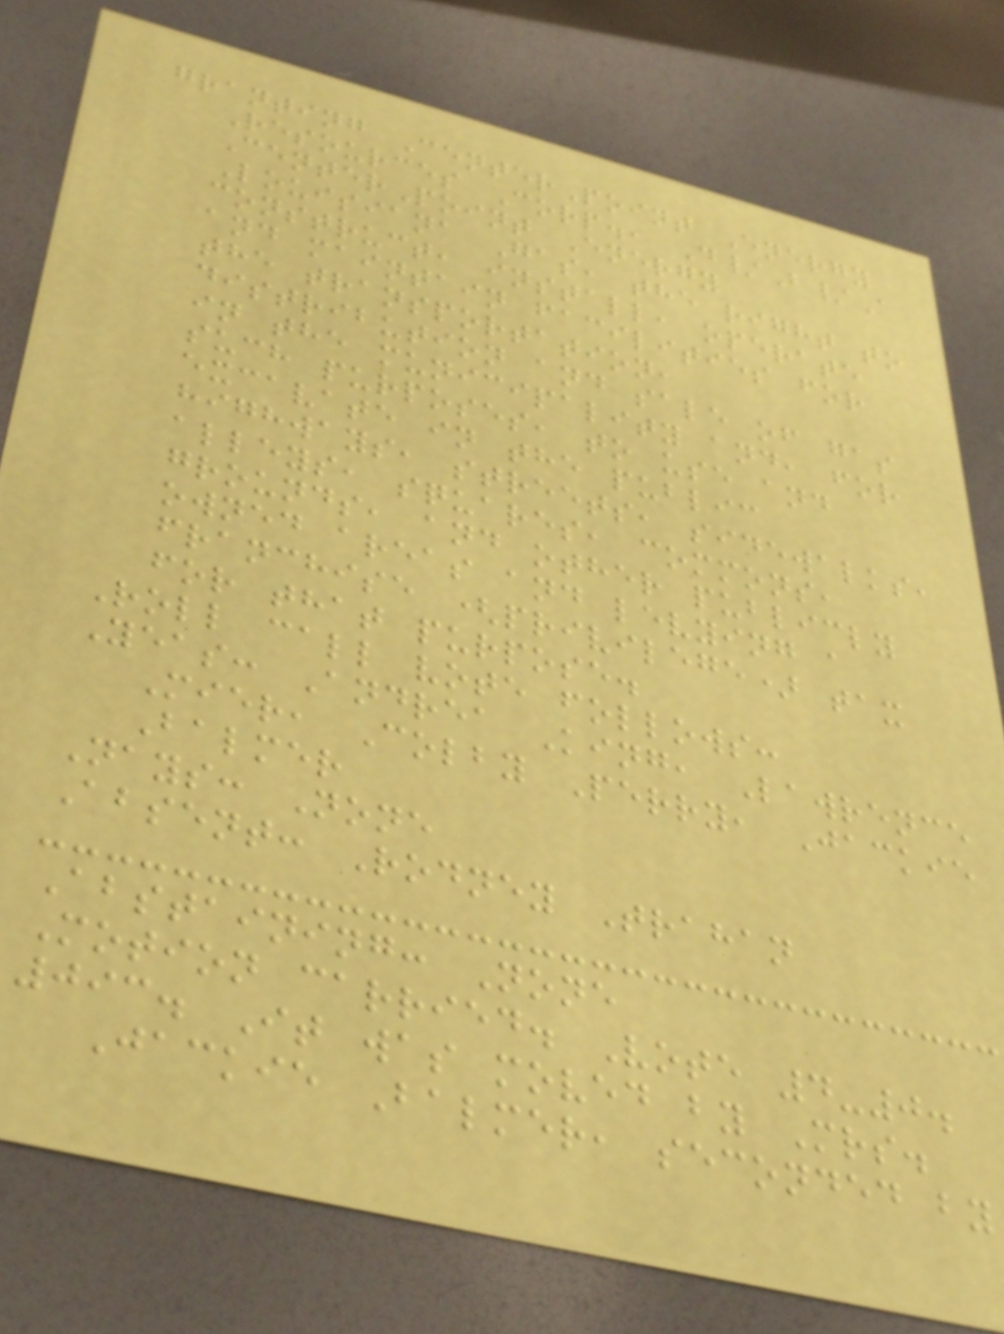granting CenterPoint Energy
Resources Corp., D/B/A
CenterPoint Energy
Louisiana Gas, the right to
construct, install, operate
and maintain facilities for
the transportation,
distribution and sale of gas
in the municipality and, for
such purposes, to use and
excavate in the public
highways, streets, sidewalks,
alleys, squares, commons,
grounds, and other publicly
owned areas and levying a
franchise (privilege) tax
for that purpose.
Roll call vote follows:
Yeas: Andrea King, Lawrence
Mier, Colby Perry, Jackie
Balmer
Nays: None
Absent: Rodney Trahan
Abstaining: None
Motion carried. Vote 4-0.
093. It was moved by Mrs.
Jackie Balmer, seconded by
